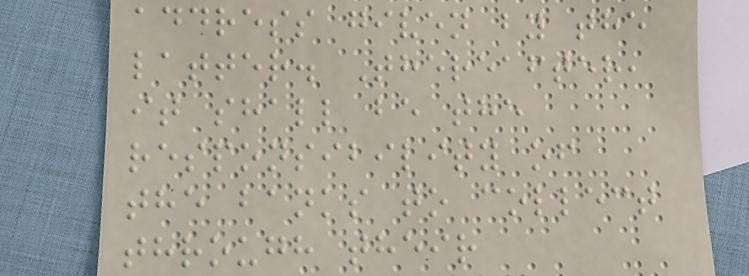address given by the
latter. Thereafter,
it shall be the
responsibility of
the banks to collect
through their
